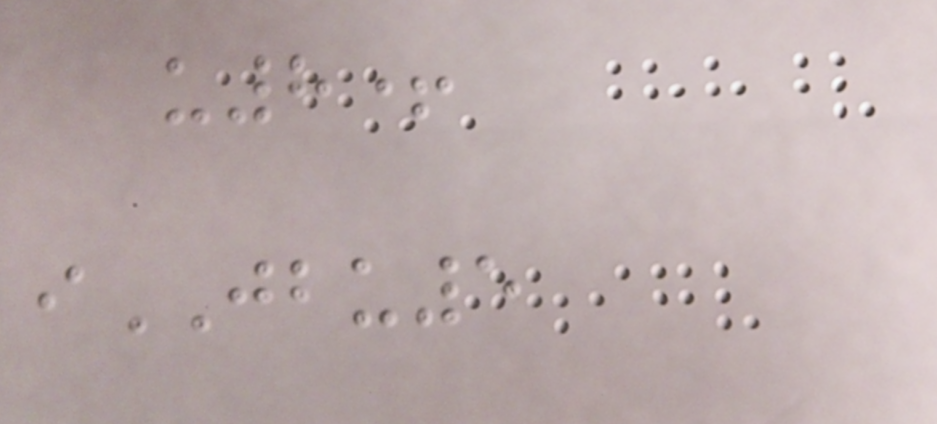u8+
iJBU5
